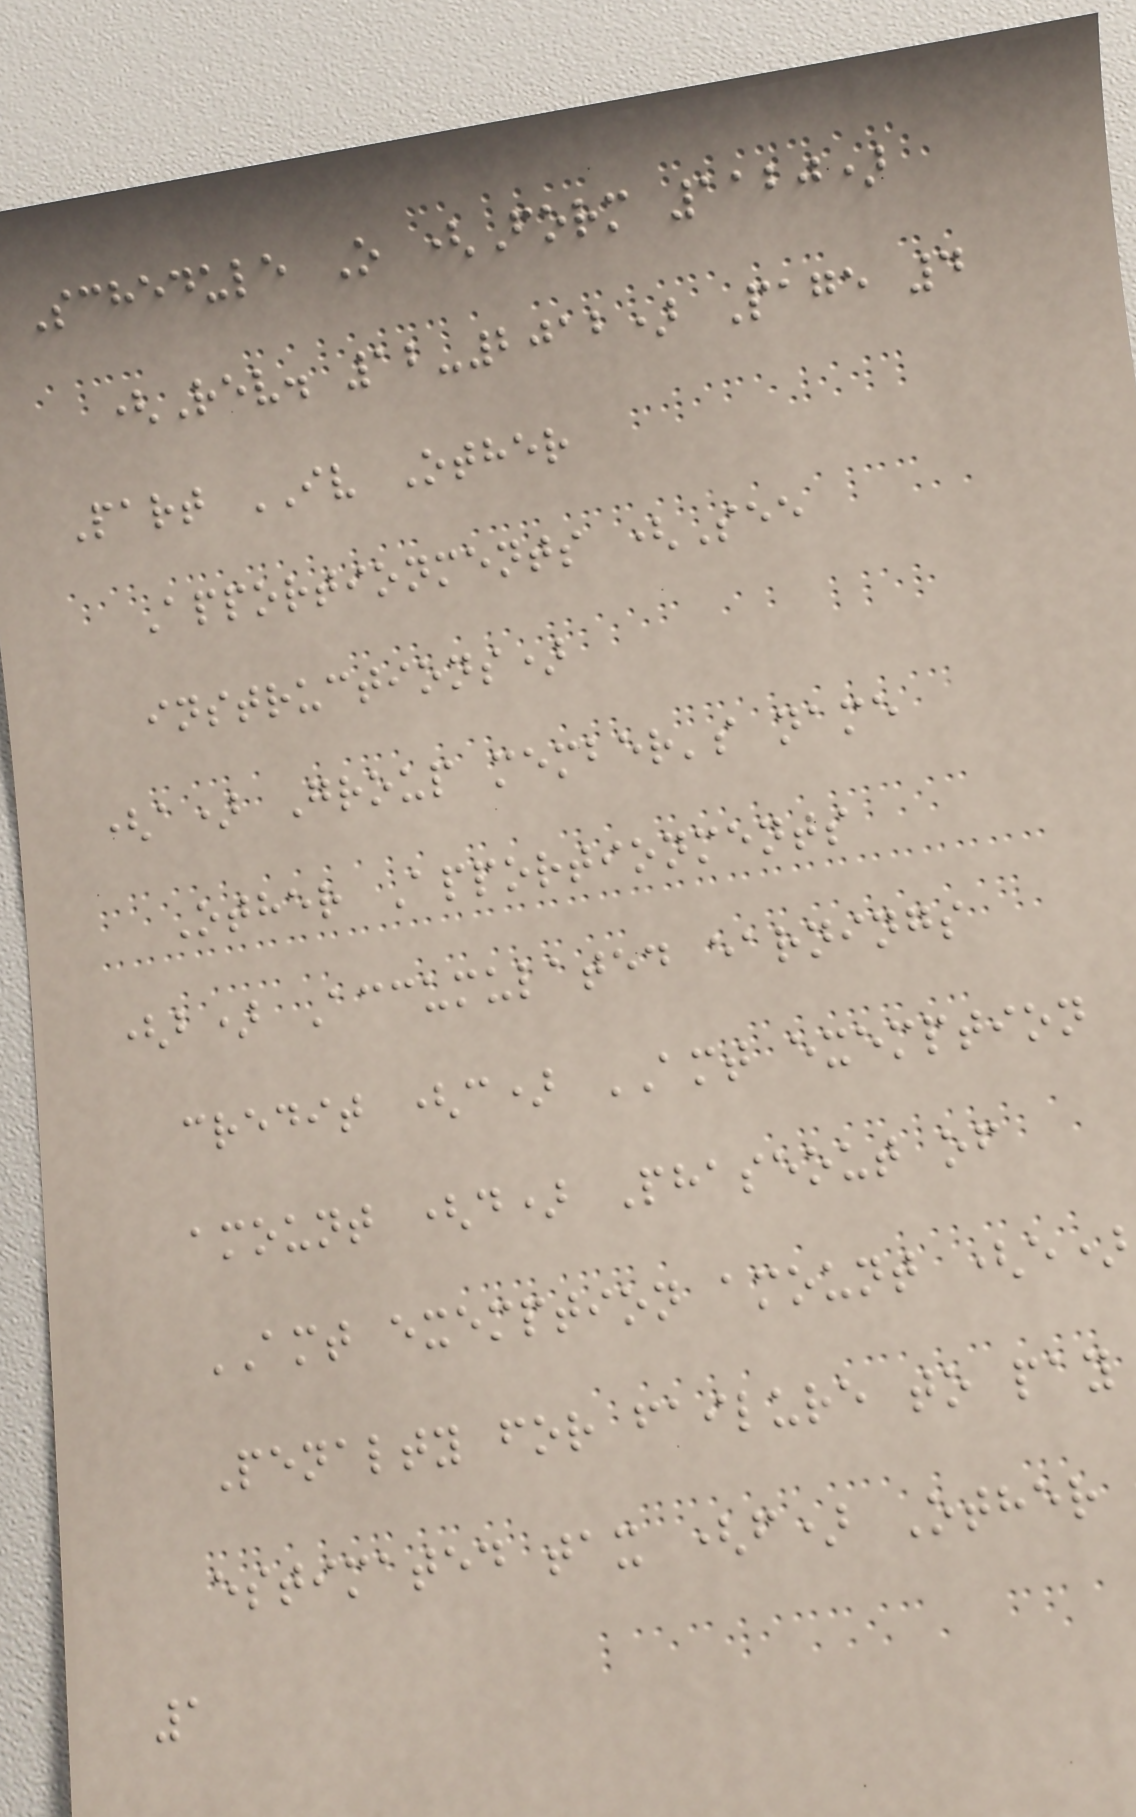Schedule O (Form 1120)
(Rev. 12-2012) Page 4
Part IV Other
Apportionments (See
instructions)
(a) Group member's name
Other Apportionments
(b) Accumulated earnings
credit (c) AMT exemption
amount (d) Phaseout of
AMT exemption amount (e)
Penalty for failure to pay
estimated tax (f) Other
1
